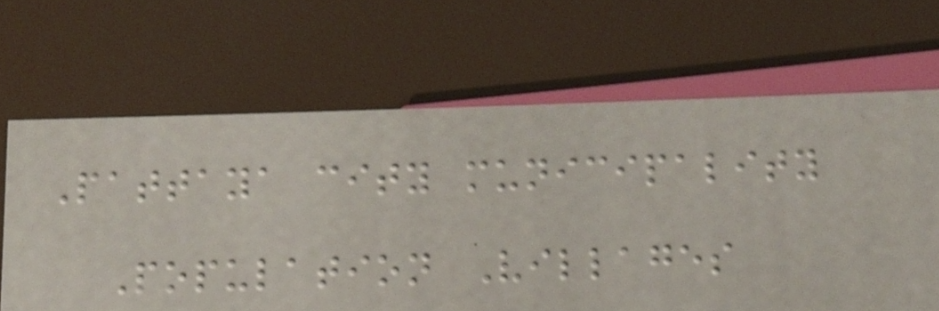Pattaya city municipality
Population Villages
